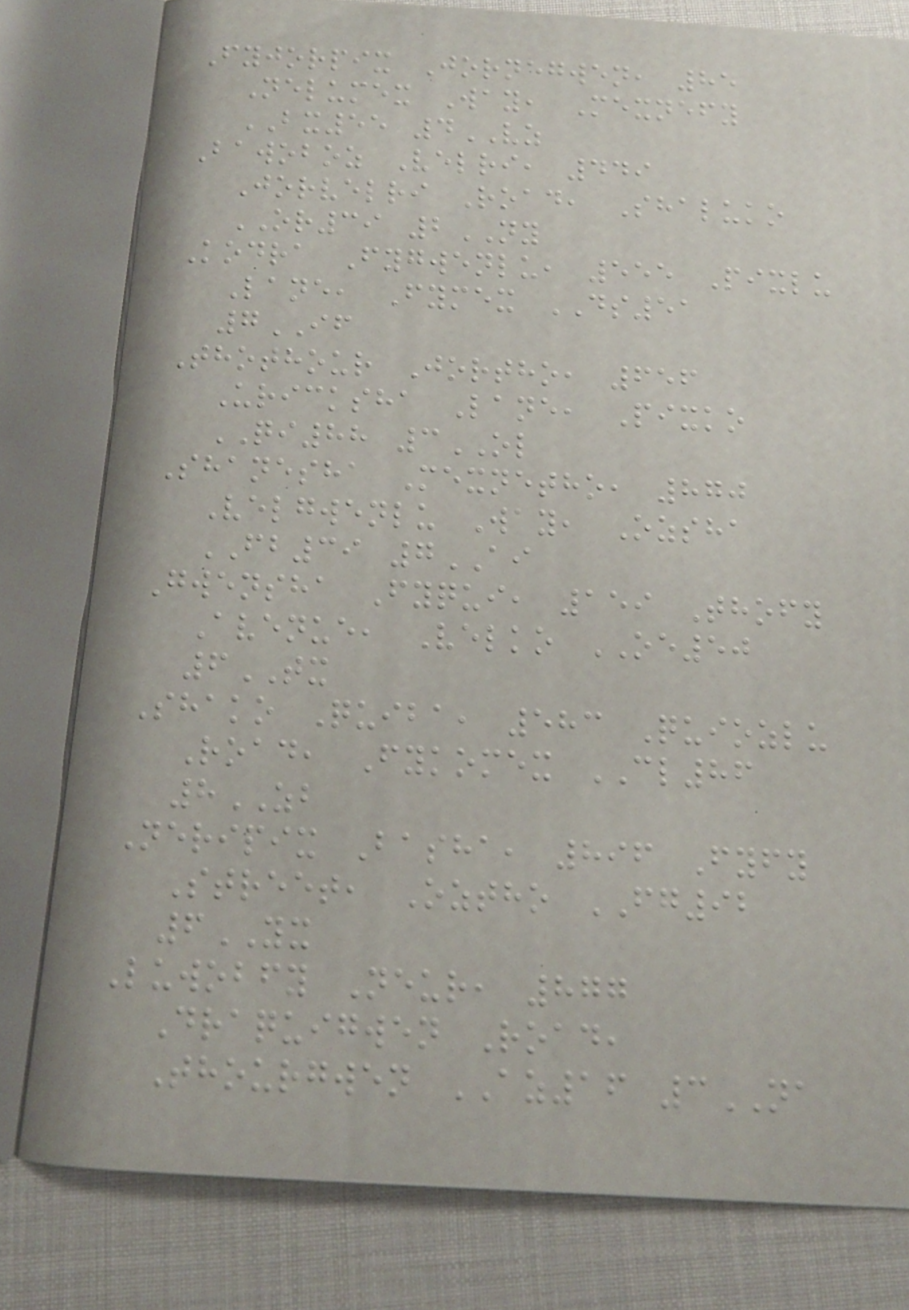Fyjorpix Jornegwen, 85
Nelumex Way, Mexnefy
BX55 4VZ
Bawoboz Velri, 449
Jorvelri Road, Shaluko
OR39 2NY
Kodra Fygwenlu, 555 Pixlu
Lane, Fymex DS51
7IF
Thothour Jortho, 656
Uricksha Lane, Pixko
QI88 3OL
Shanesha Mexnetho, 870
Velgwenlu Way, Ozsha
FB39 7AI
Gwensha Fyqui, 159 Thofy
Avenue, Velko OE50
6TX
Shako Quiba, 583 Quiozlu
Road, Fykomex CL86
8ZB
Neripix Basha, 896 Fyfy
Street, Oztho FG92
6YX
Luwobfy Neur, 877
Draquigwen Road,
Thourgwen AZ16 3NA
